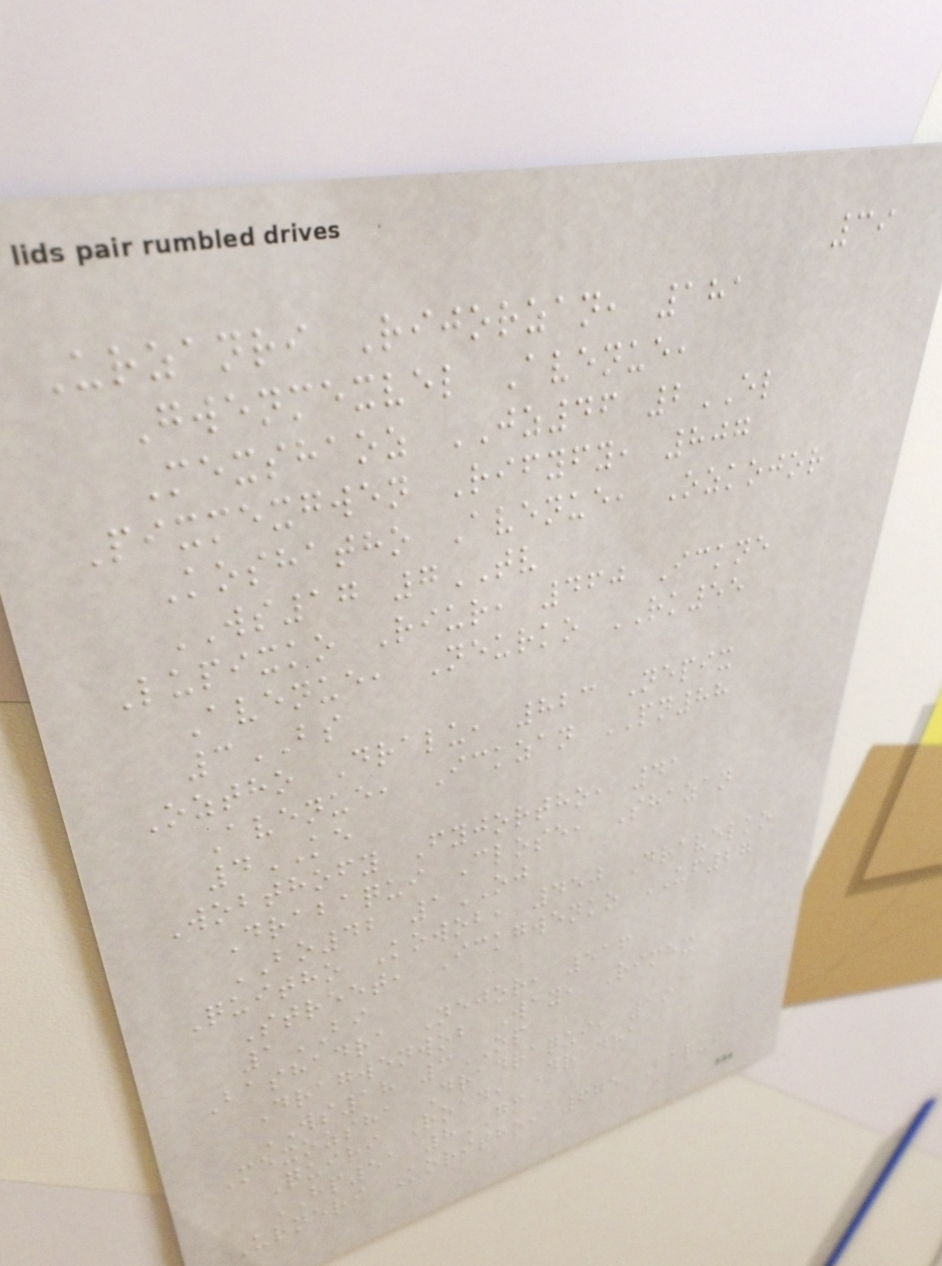39
Urzanri Rijorzan, 181
Gwenmexvel Avenue,
Mexshaoz JZ46 2EL
Pixmexgwen Rifyfy, 807
Koshatho Avenue, Ozkojor
WS17 7TV
Lupixko Riur, 460 Ickne
Avenue, Neurko RK55
3BS
Oztho Dralu, 823 Nepix
Avenue, Ickzan PN88
4KE
Wobthofy Fyjortho, 41
Drabaqui Close, Shazan
BO42 1OJ
Quitho Kowob, 450 Dravelko
Street, Ickgwenko UF27
1BI
Bashadra Nejor, 516
Dragwenwob Way, Rimex
WS18 3OP
Mexozsha Dradraqui, 19
Quiri Road, Dradra
HP51 8GM
Urneri Koritho, 675 Baqui
